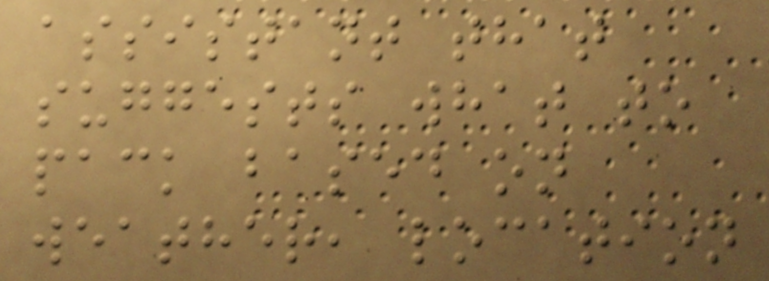assistant that
suggests what to
pack based on
weather, location
